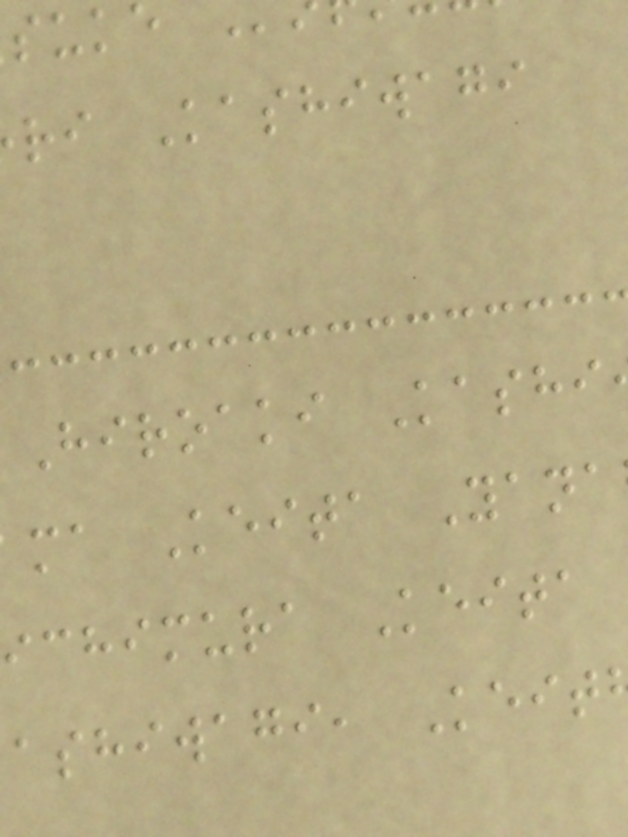ri Kashiwagi
Hiroaki Kashi
ma Keita Yana
ichimura Keita
ashiwagi, Keit
